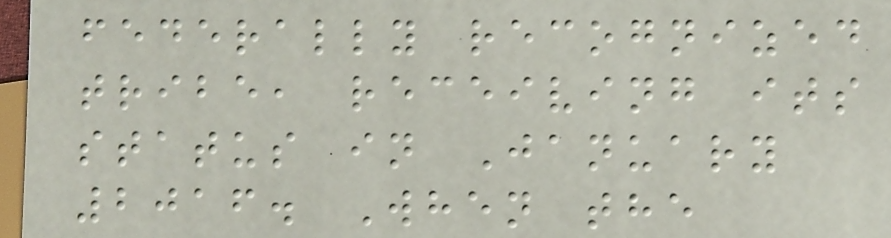federally recognized
tribe, receiving its
status in January
2016. When the
